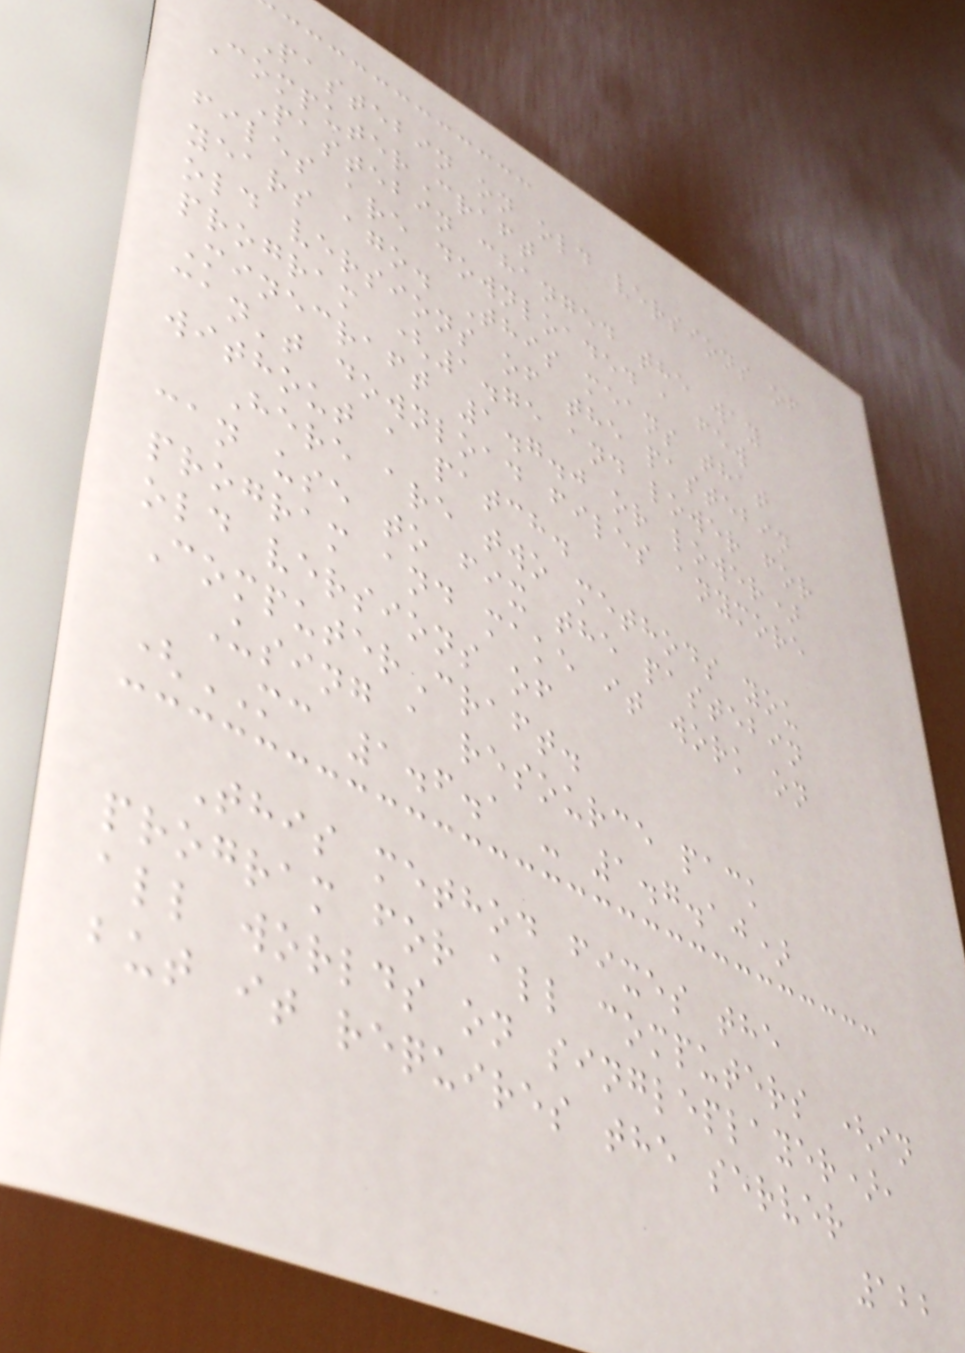Pastebin on old versions of
ComputerCraft
Pastebin changed the way
files are downloaded a few
years ago. This means that
old versions of the pastebin
program (1.75 and lower for
Minecraft 1.7.0 or lower)
can't download files anymore
without a patch.
Here are two methods you
can use to fix the pastebin
program and make it work on
old versions of
ComputerCraft.
Using a resource pack
(MC 1.6.1 - 1.7.10)
This method fixes the
program for all computers (in
all worlds on singleplayer),
but it requires the server
122
